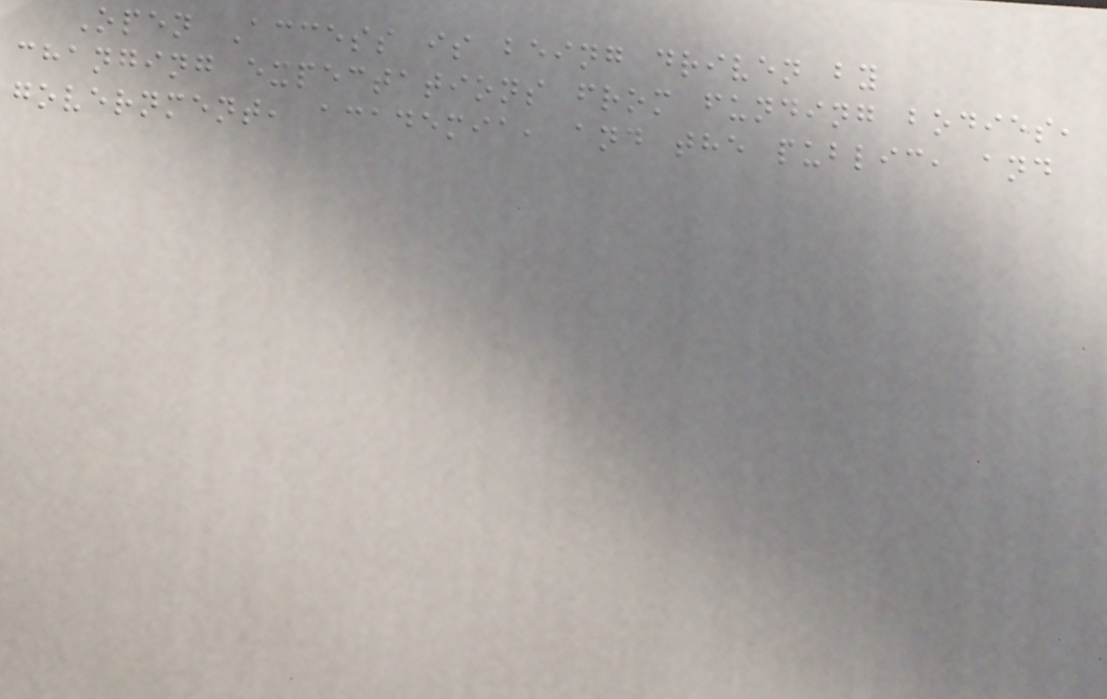Open Access is being driven by
changing expectations from funding bodies,
government, academia, and the public, and
